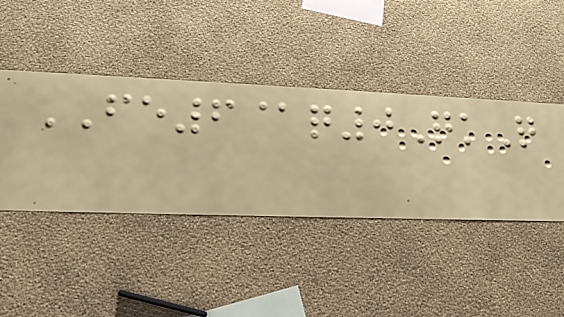FE6@q0QkQ
